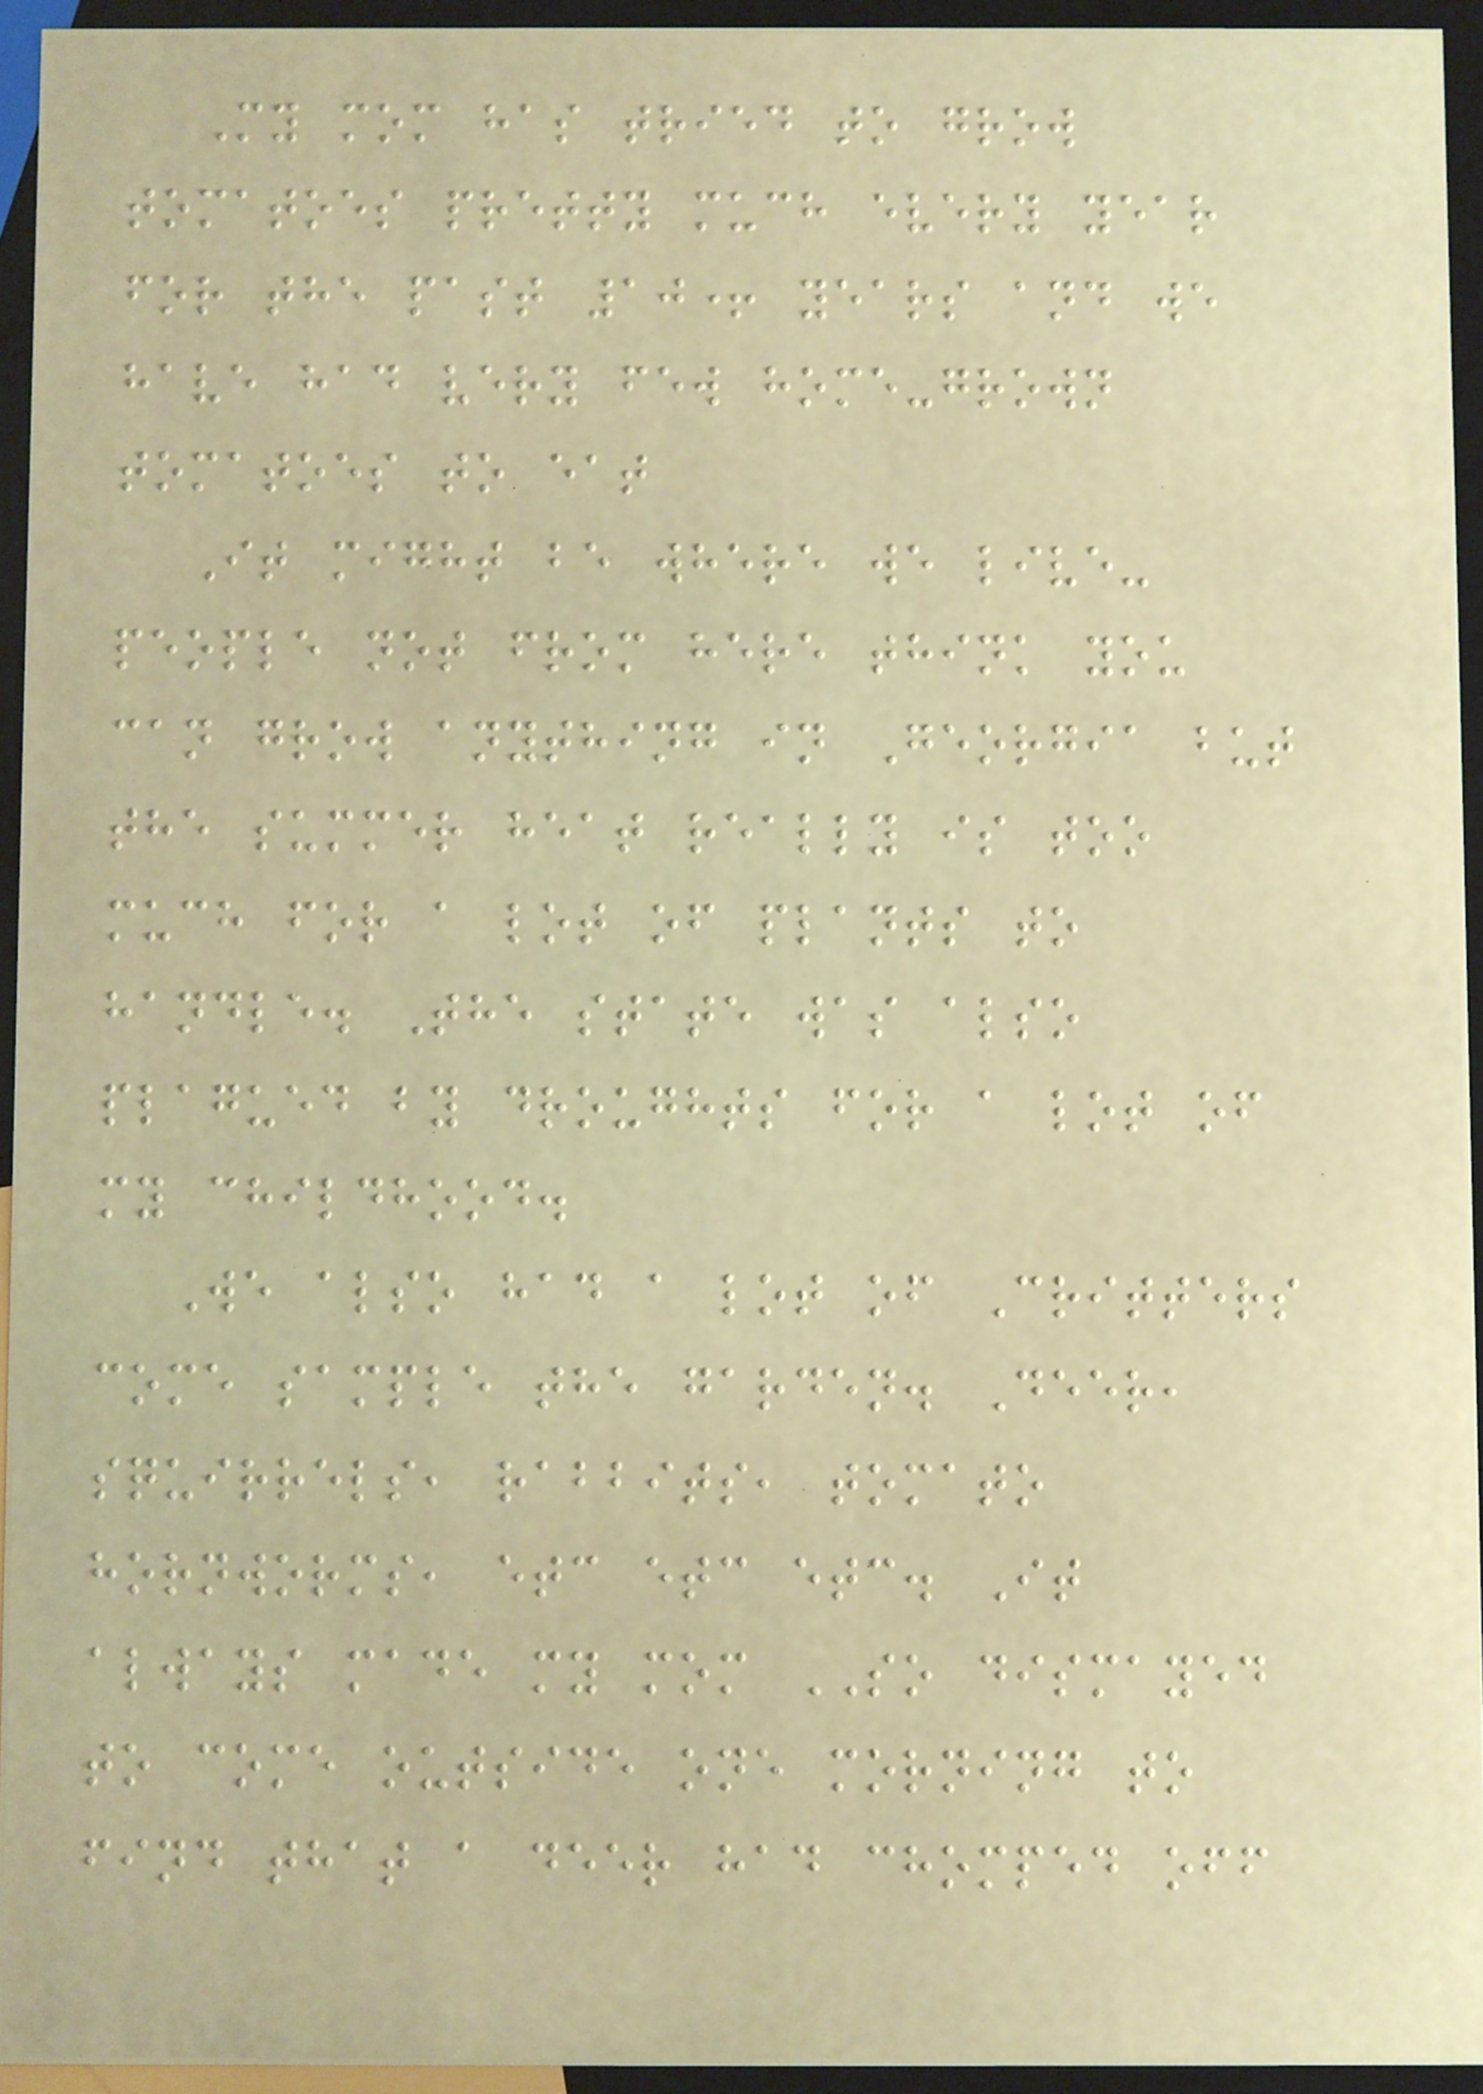My mom has tried to grow
tomatoes pretty much every year
for the past 10+ years and we
have had very few home-grown
tomatoes to eat
It might be where we live-
people not from here think you
can grow anything in Georgia but
the summer heat really is too
much for a lot of plants to
handle. The state was also
plagued by droughts for a lot of
my childhood.
We also had a lot of Critters
come sample the garden. Deer,
squirrels, rabbits, tomato
hornworms, etc etc etc. It
always made my mom SO dismayed
to come outside one morning to
find that a deer had chomped off
